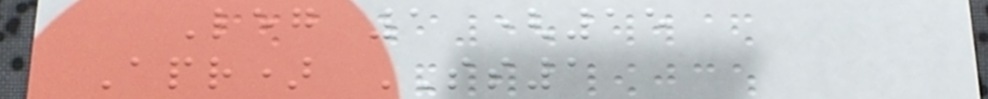Leg 1 (15
Apr) SS1
